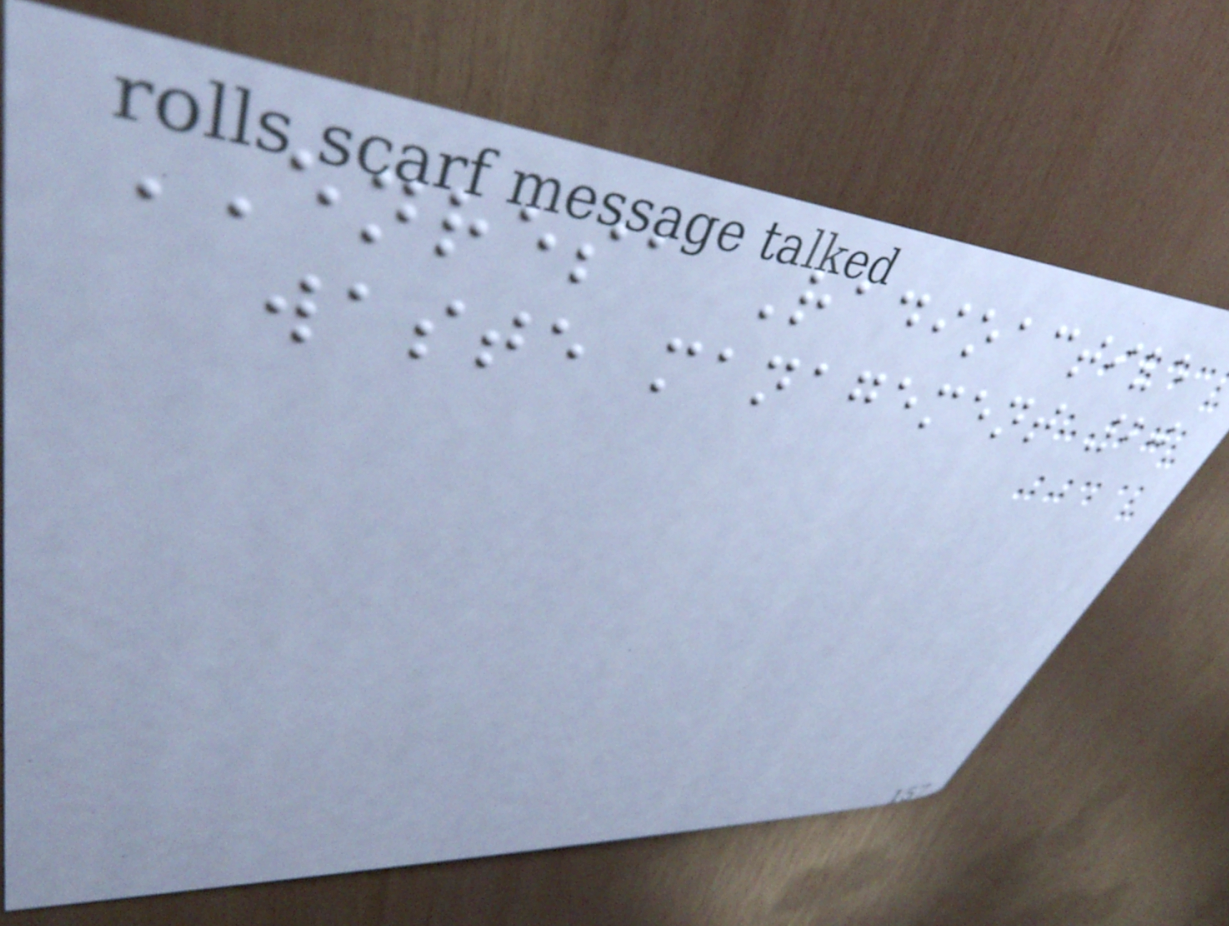ENRESA Radioactive
waste management 20
